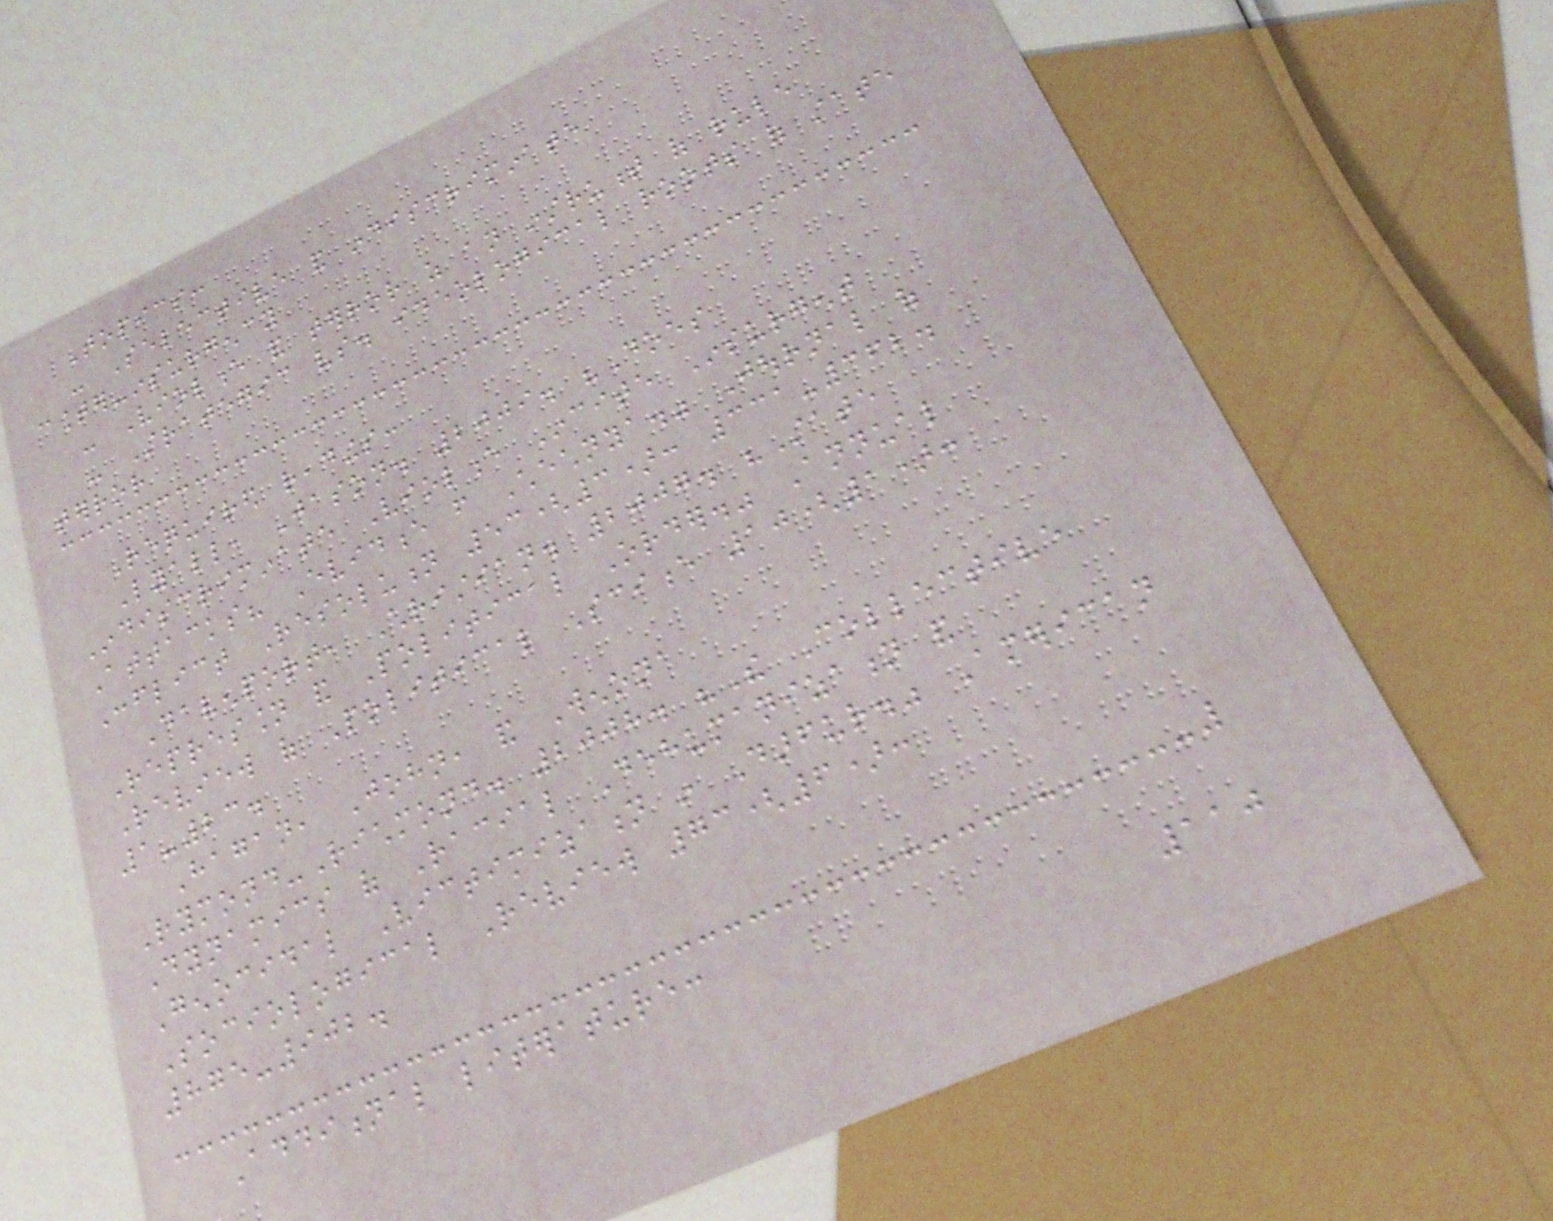Topics:
- Selective and indiscriminate
counter-insurgency
- Violence and terror as an instrument of rule
- Strategic vs. ideological roots of state
terror
Required readings:
Lyall, Jason. 2009. "Does
Indiscriminate Violence Incite Insurgent
Attacks? Evidence from Chechnya." Journal of
Conflict Resolution 53(3): 331-362.
Davenport, Christian. 2007. "State
Repression and Political Order." Annual
Review of Political Science 10(1):
1-23.
Hagan, John, and Wenona
Rymond-Richmond. 2008. "The Collective
Dynamics of Racial Dehumanization and
Genocidal Victimization in Darfur." American
Sociological Review 73(6):
875-902.
Additional literature:
110
